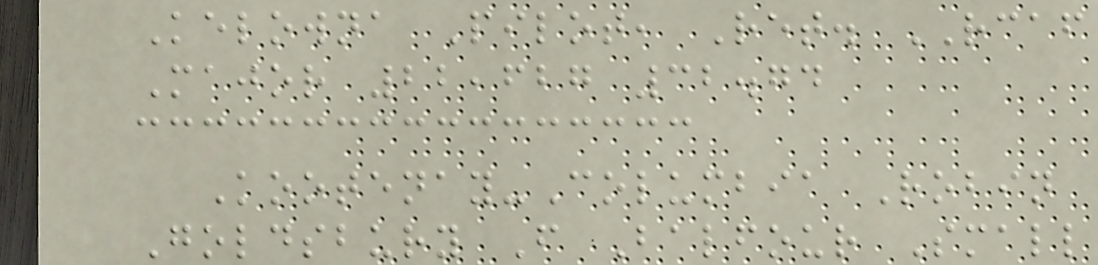Kelowna Pilot, Ret. RCAF
Major 22,627 32.74
Kootenay-Columbia Robin
Goldsbury F Balfour Small
